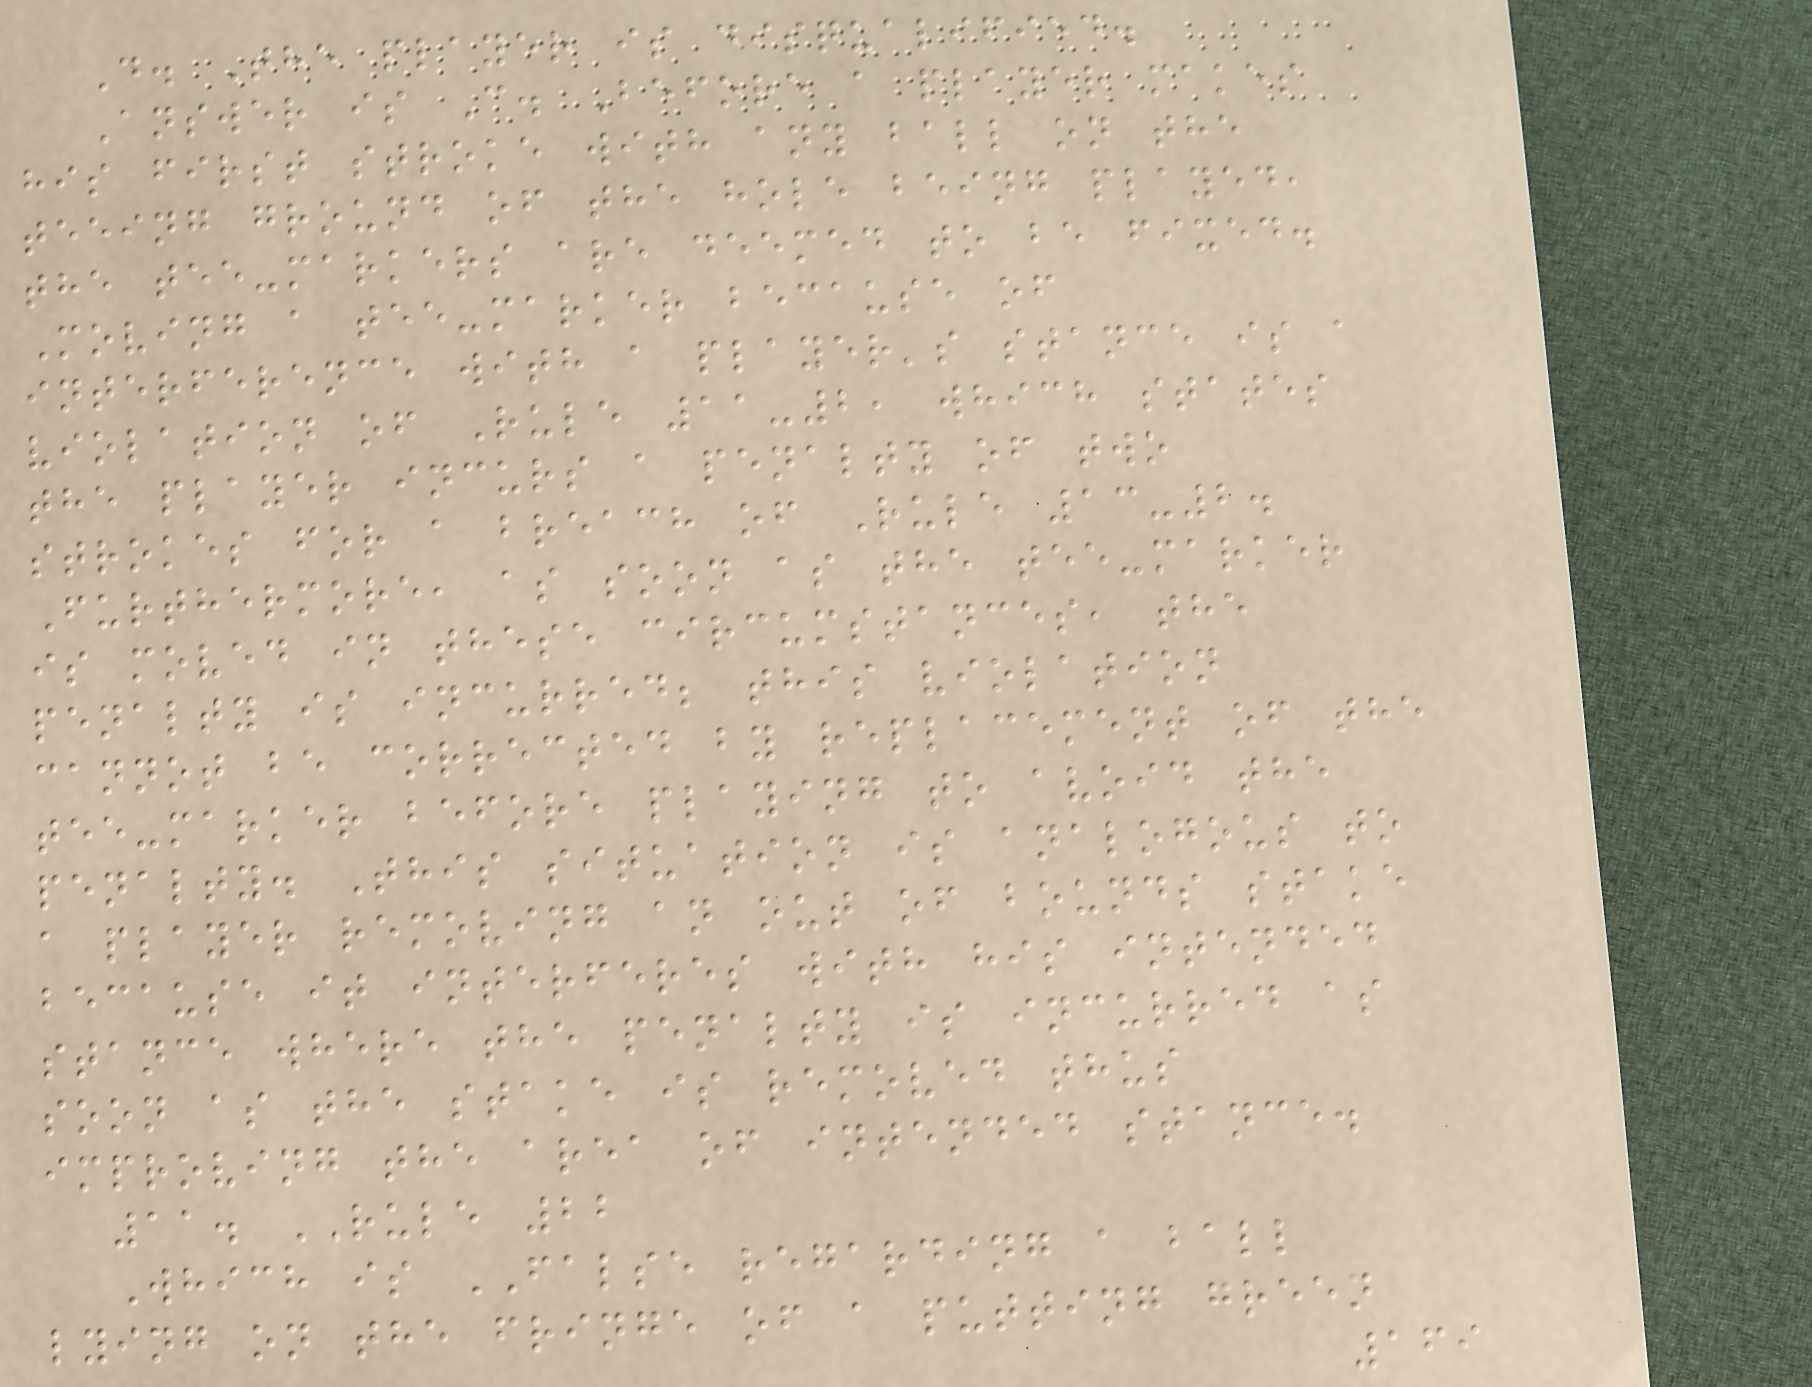D. The player is disqualified.
Answer is C. Before a player makes
his first stroke with any ball on the
teeing ground of the hole being played,
the tee-markers are deemed to be fixed.
Moving a tee-marker because of
interference with a player's stance is a
violation of Rule 11-2, which states
the player incurs a penalty of two
strokes for a breach of Rule 13-2.
Furthermore, as soon as the tee-marker
is moved in these circumstances, the
penalty is incurred; this violation
cannot be corrected by replacement of the
tee-marker before playing to avoid the
penalty. This situation is analogous to
a player removing an out of bounds stake
because it interferes with his intended
stance where the penalty is incurred as
soon as the stake is removed thus
improving the area of intended stance.
11. RULE 22
Which is FALSE regarding a ball
lying on the fringe of a putting green
169
